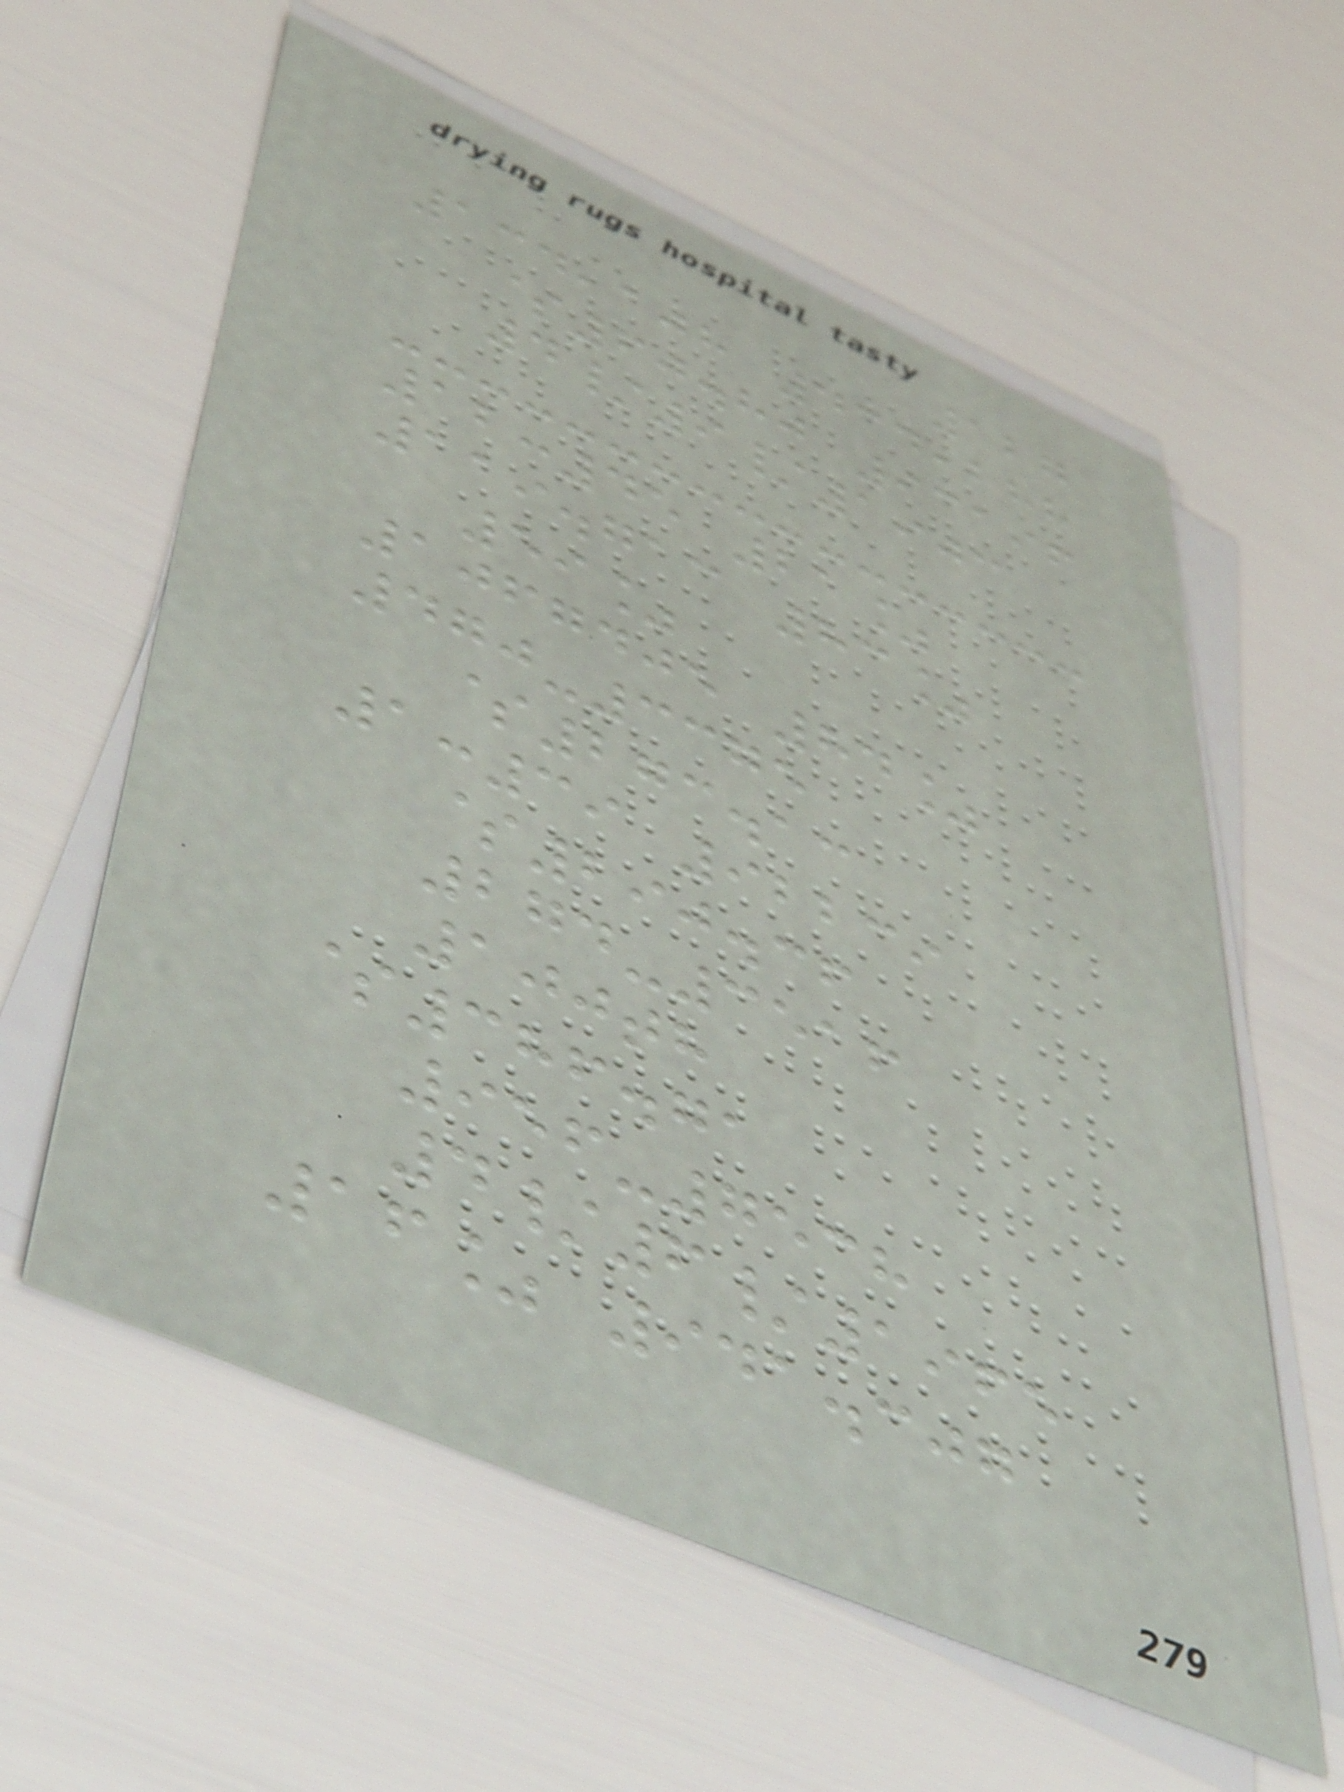127
134,108 434,288
$60.80 93196
4/9/1903
12:45 21%
119.713 83%
59%
1067405 84%
470-3375
$273.13
1:39 92239
$290.36
274-3516
100th
$386.71
956-7538
4/6/1965
16% 941.307
